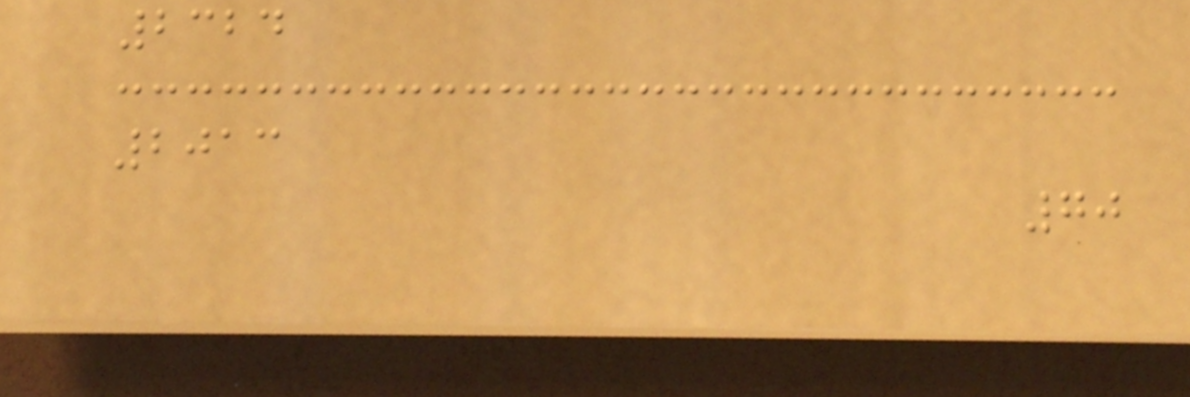2324
2013
70
